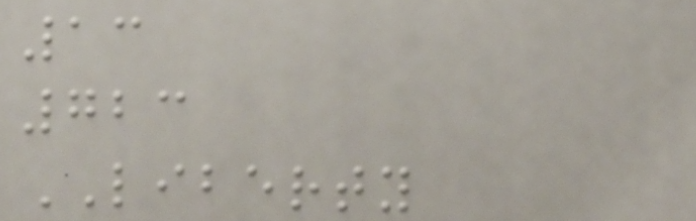13
723
LIBERTY
